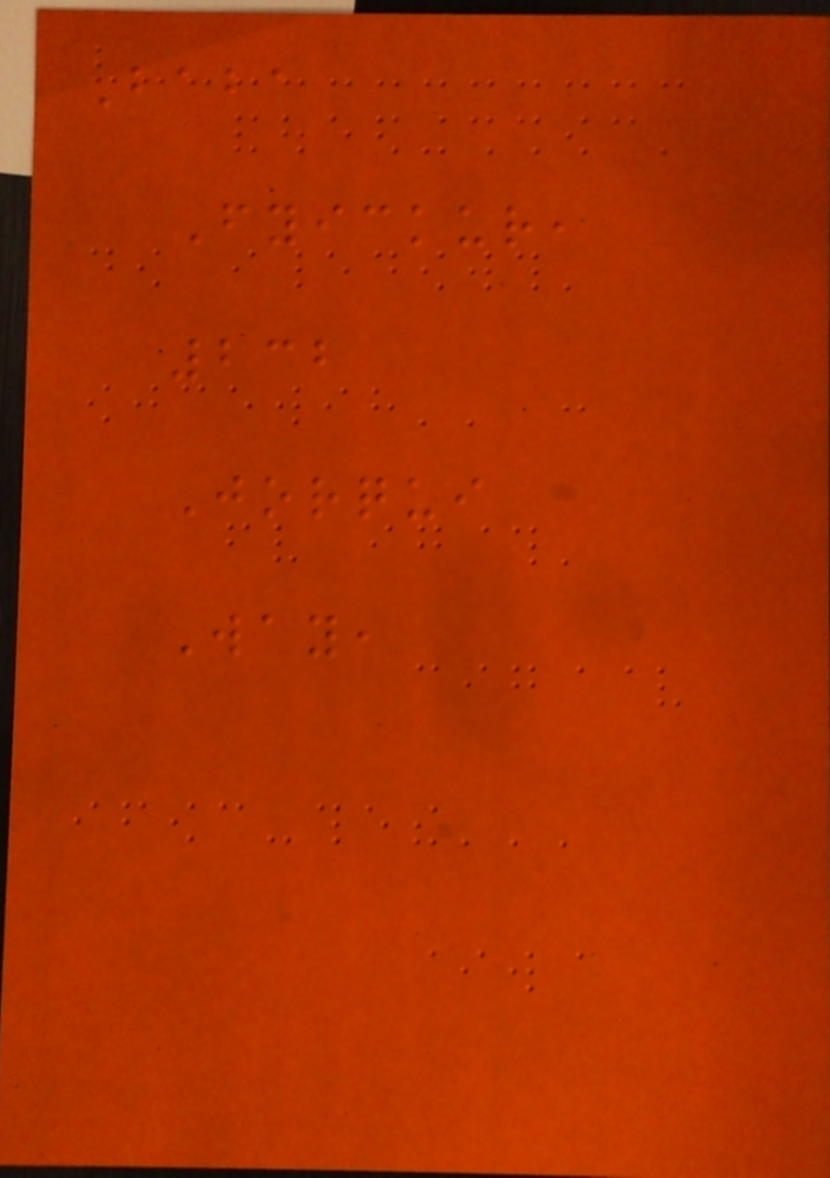Baba
Fyickur,
232
Jorqui
Way,
